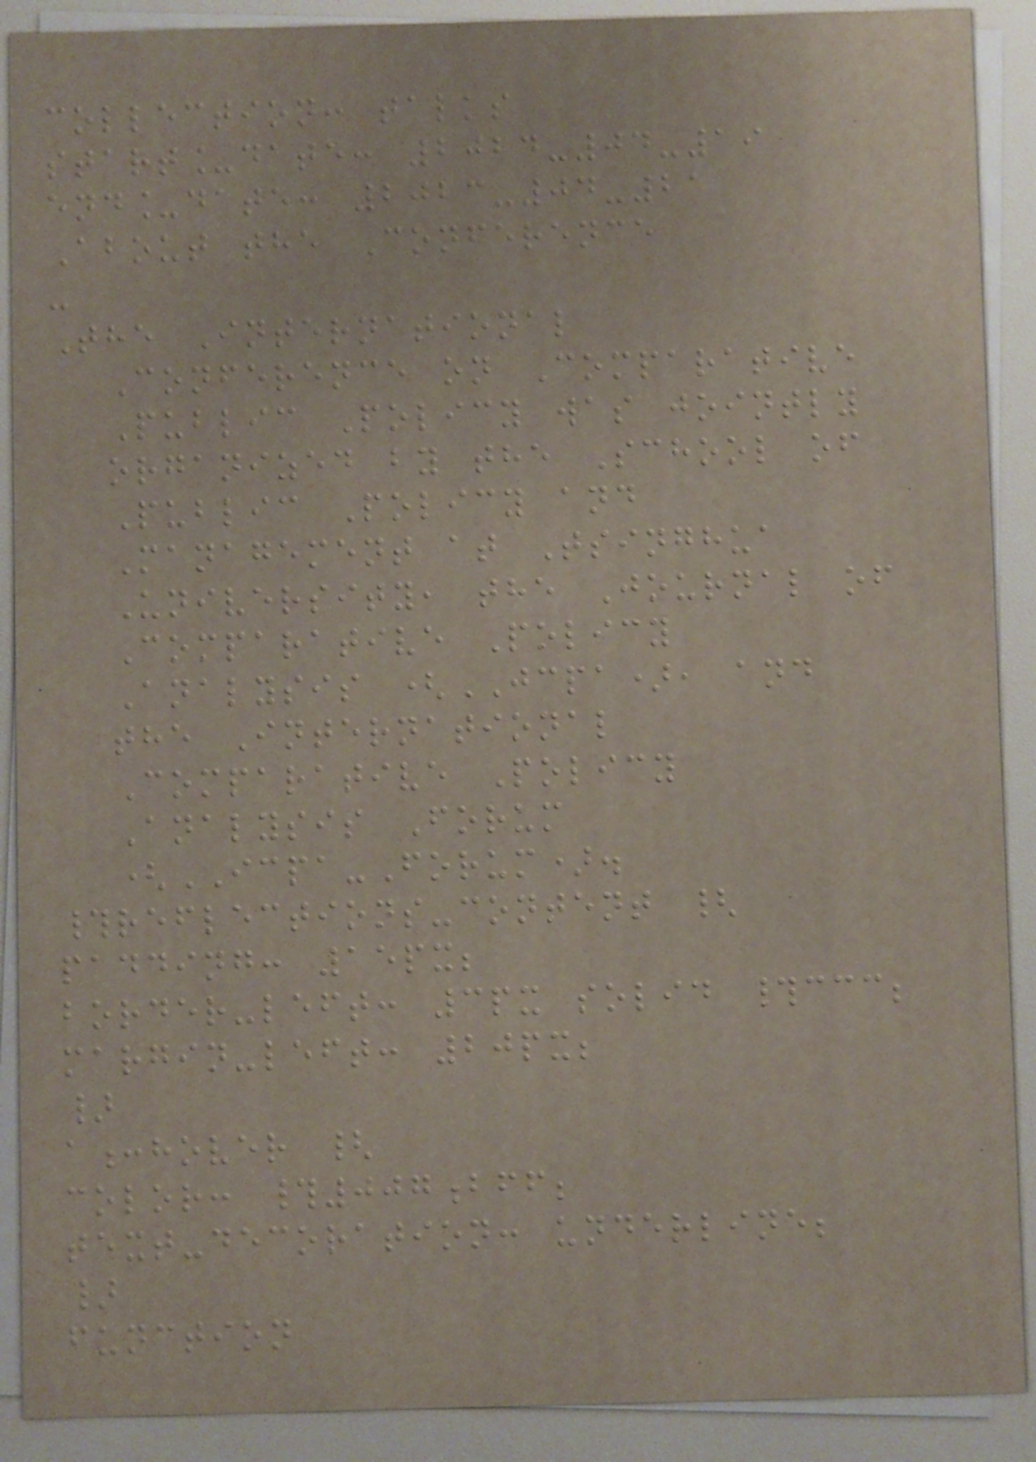collection: talks
start_date: 2024-04-19
end_date: 2023-04-21
About the Conference
-
The International
Conference on Comparative
Public Policy was jointly
organized by the School of
Public Policy and
Management at Tsinghua
University, the Journal of
Comparative Policy
Analysis (JCPA), and
the International
Comparative Policy
Analysis Forum
(ICPA-Forum).
#reflections-content {
padding: 15px;
border-left: 3px solid #ccc;
margin-left: 20px;
}
a:hover {
color: #007bff;
text-decoration: underline;
}
function
